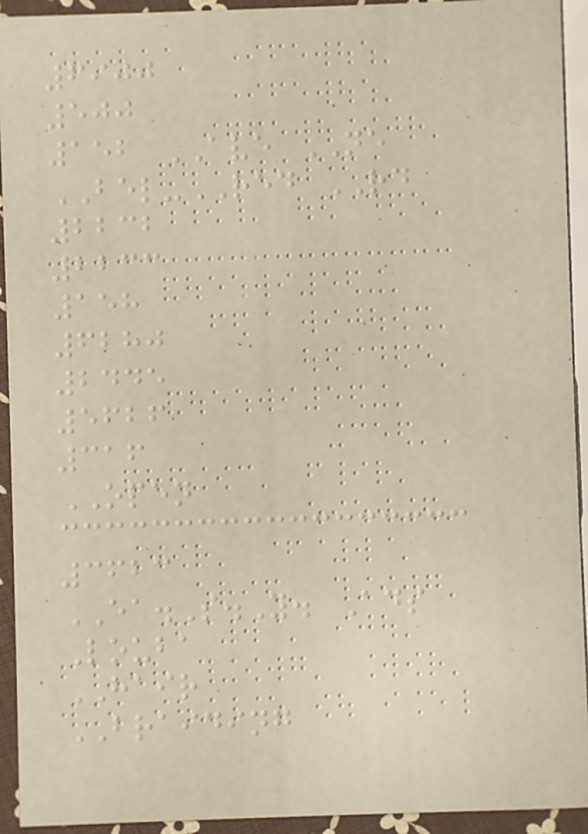6900
500
152 AVE NE
BEL-RED RD
2232
2233
158
6280
2445
5626
316
OPEN
3623
EA.S.Y. Ads
Louba
HAIR
BRAIDING
